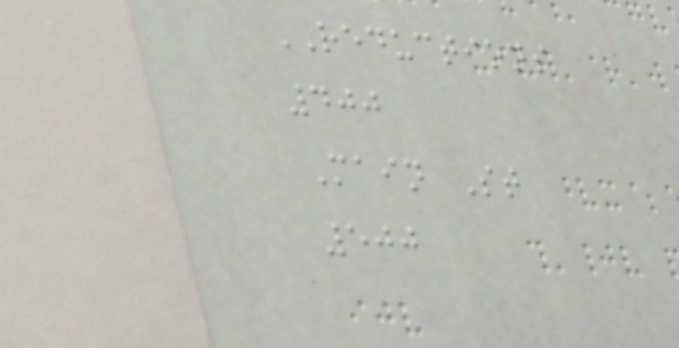REDUCTIONS
400
Main St
500
